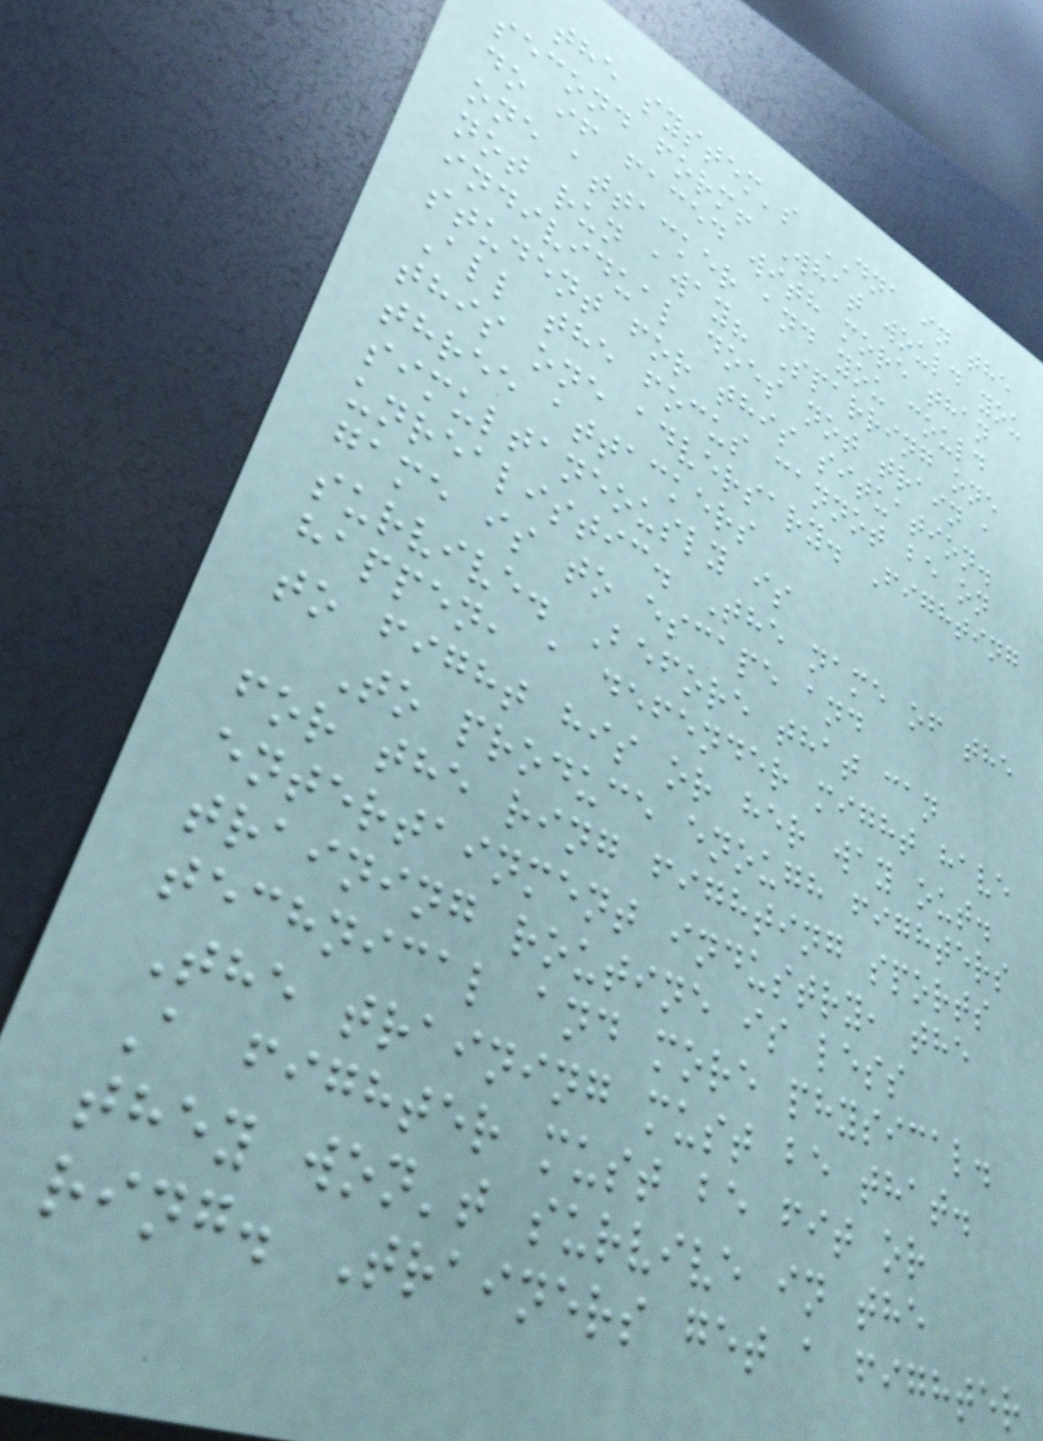the system's DNA in the
second form! What would you
do if faced with more than
one attacker and you could
not run away? Sparring one
individual does not train a
student for this situation.
All the focus cannot be on
this one adversary. Fighting
three attackers
simultaneously is
unrealistic. The name of the
game is to escape and
survive. Before that can
happen, a defender might have
to fight his or her way out.
To produce enough fighters
for the ring fighting sports
entertainment industry, the
training routine is less
technical and more physical.
The training must be that.
A fighter must be fit or
they won't survive in the
ring. Trainers get a fighter
